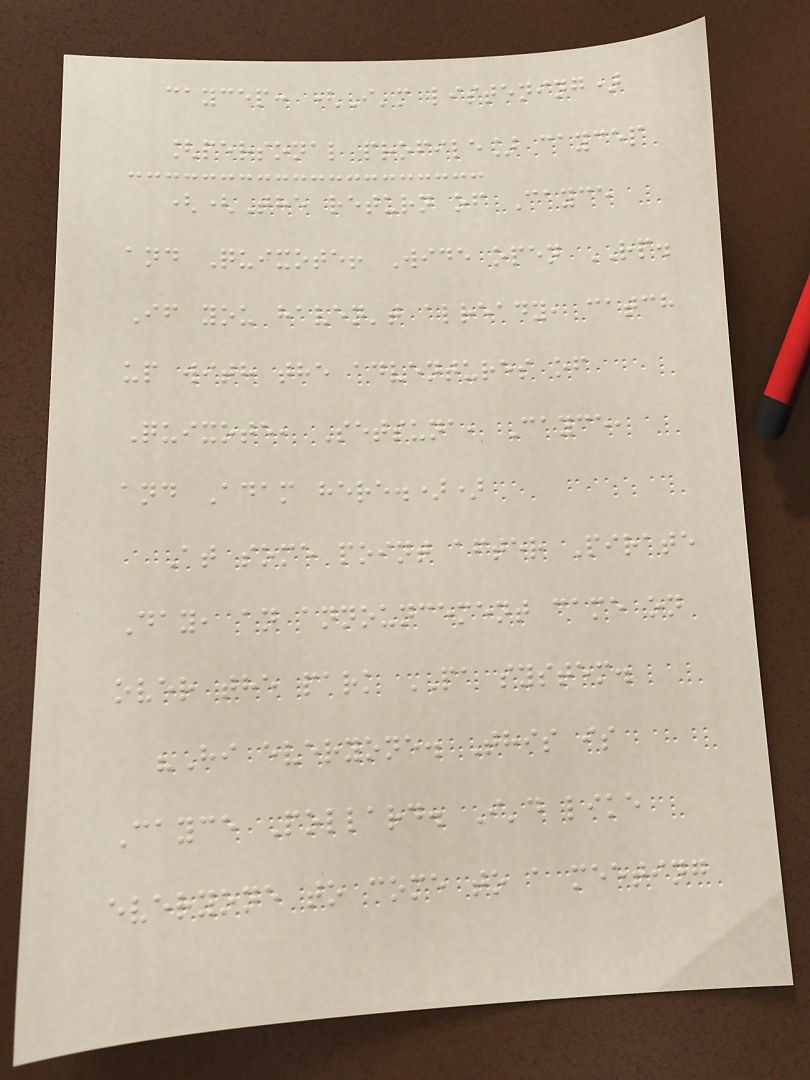caycep: (I'm listening)
[personal profile] caycep
((The return of Cayce
and Quixote! Wide open RP.
If you haven't already, catch
up with the adventures of
Quixote, Setsuna, Cayce,
and Adam here.))
At some point after Pirate
Day, an announcement came on
over the park PA system.
"Hi everyone. This is
Cayce Pollard. I'd like
everyone to come to a meeting
